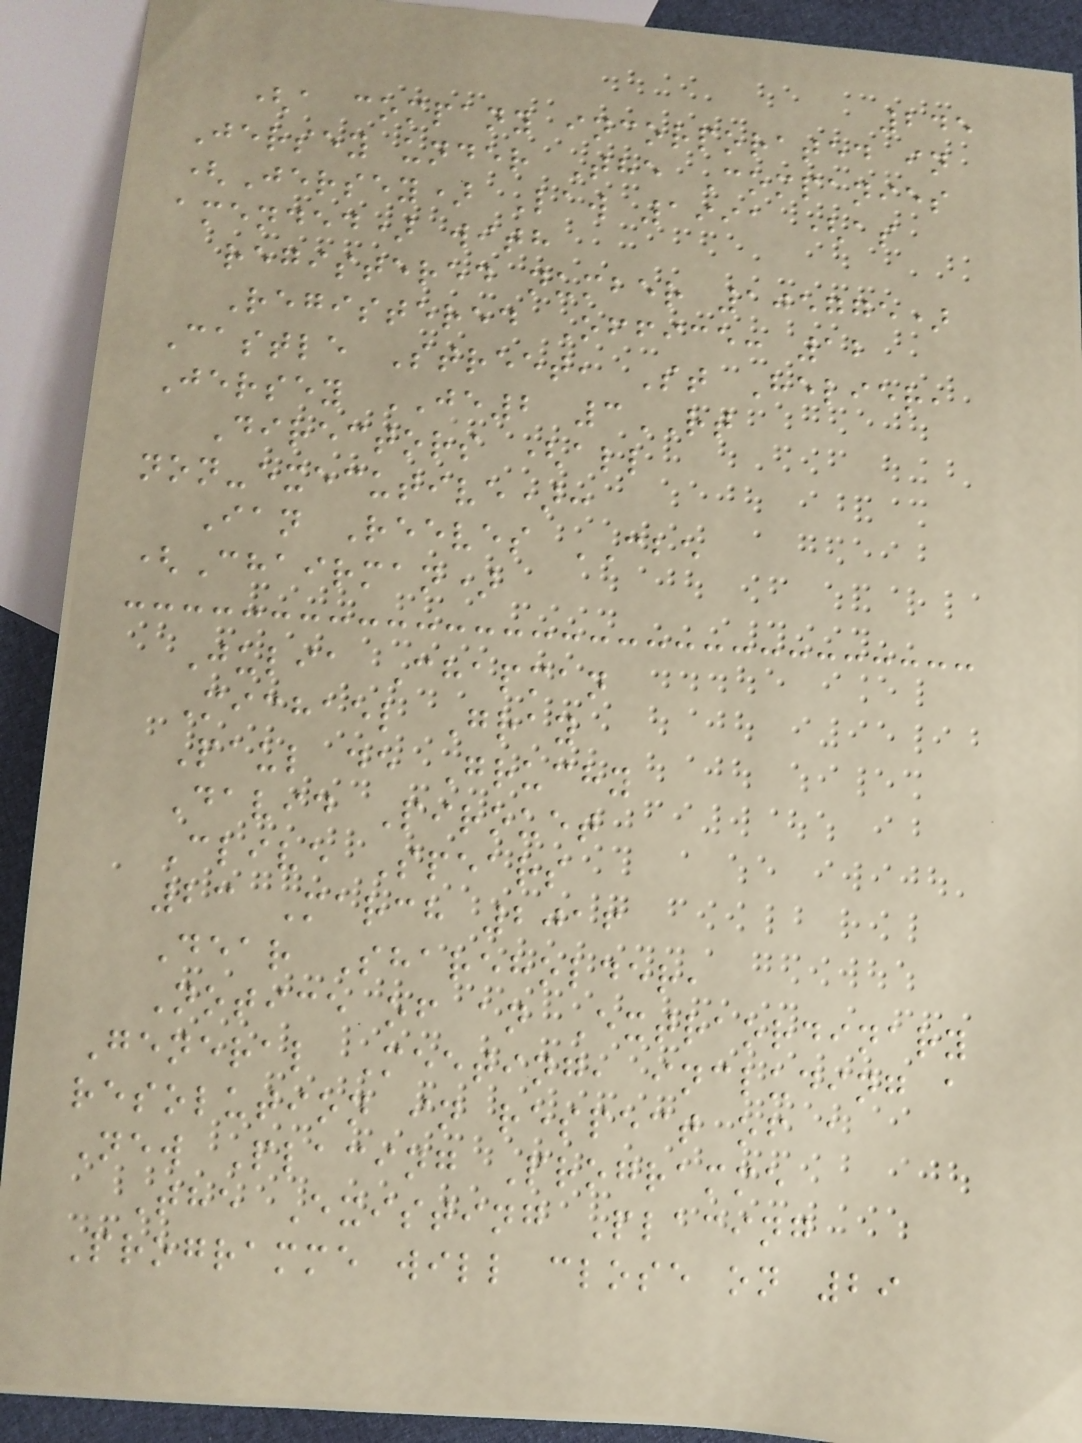245
(a company incorporated in
Jersey under The Companies
(Jersey) Law 1991 (as
amended) with
registered number 105775)
Registered Office: 12
Castle Street, St Helier,
Jersey JE2 3RT
Directors (all
non-executive):
Ian Reeves CBE
(Chairman)
Julia Chapman
Michael Gray
Paul de Gruchy
David Pirouet
Clive Spears
23 March 2016
Dear Shareholder,
Notice of an Extraordinary
General Meeting, including a
resolution in respect of a
New Placing Programme
The Existing Placing
Programme will close on 29
